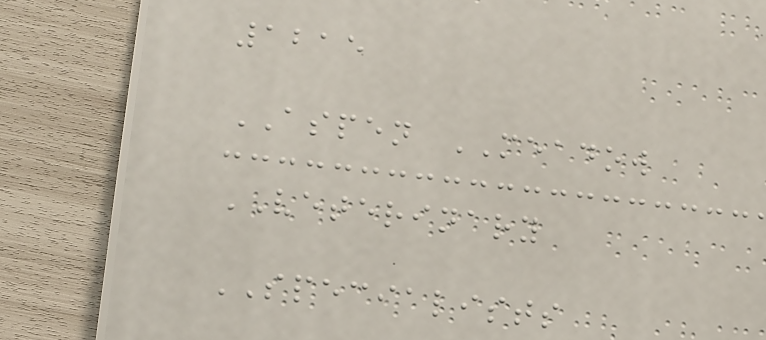1215
ASPEN MEADOW
VETERINARY
SPECIALISTS
